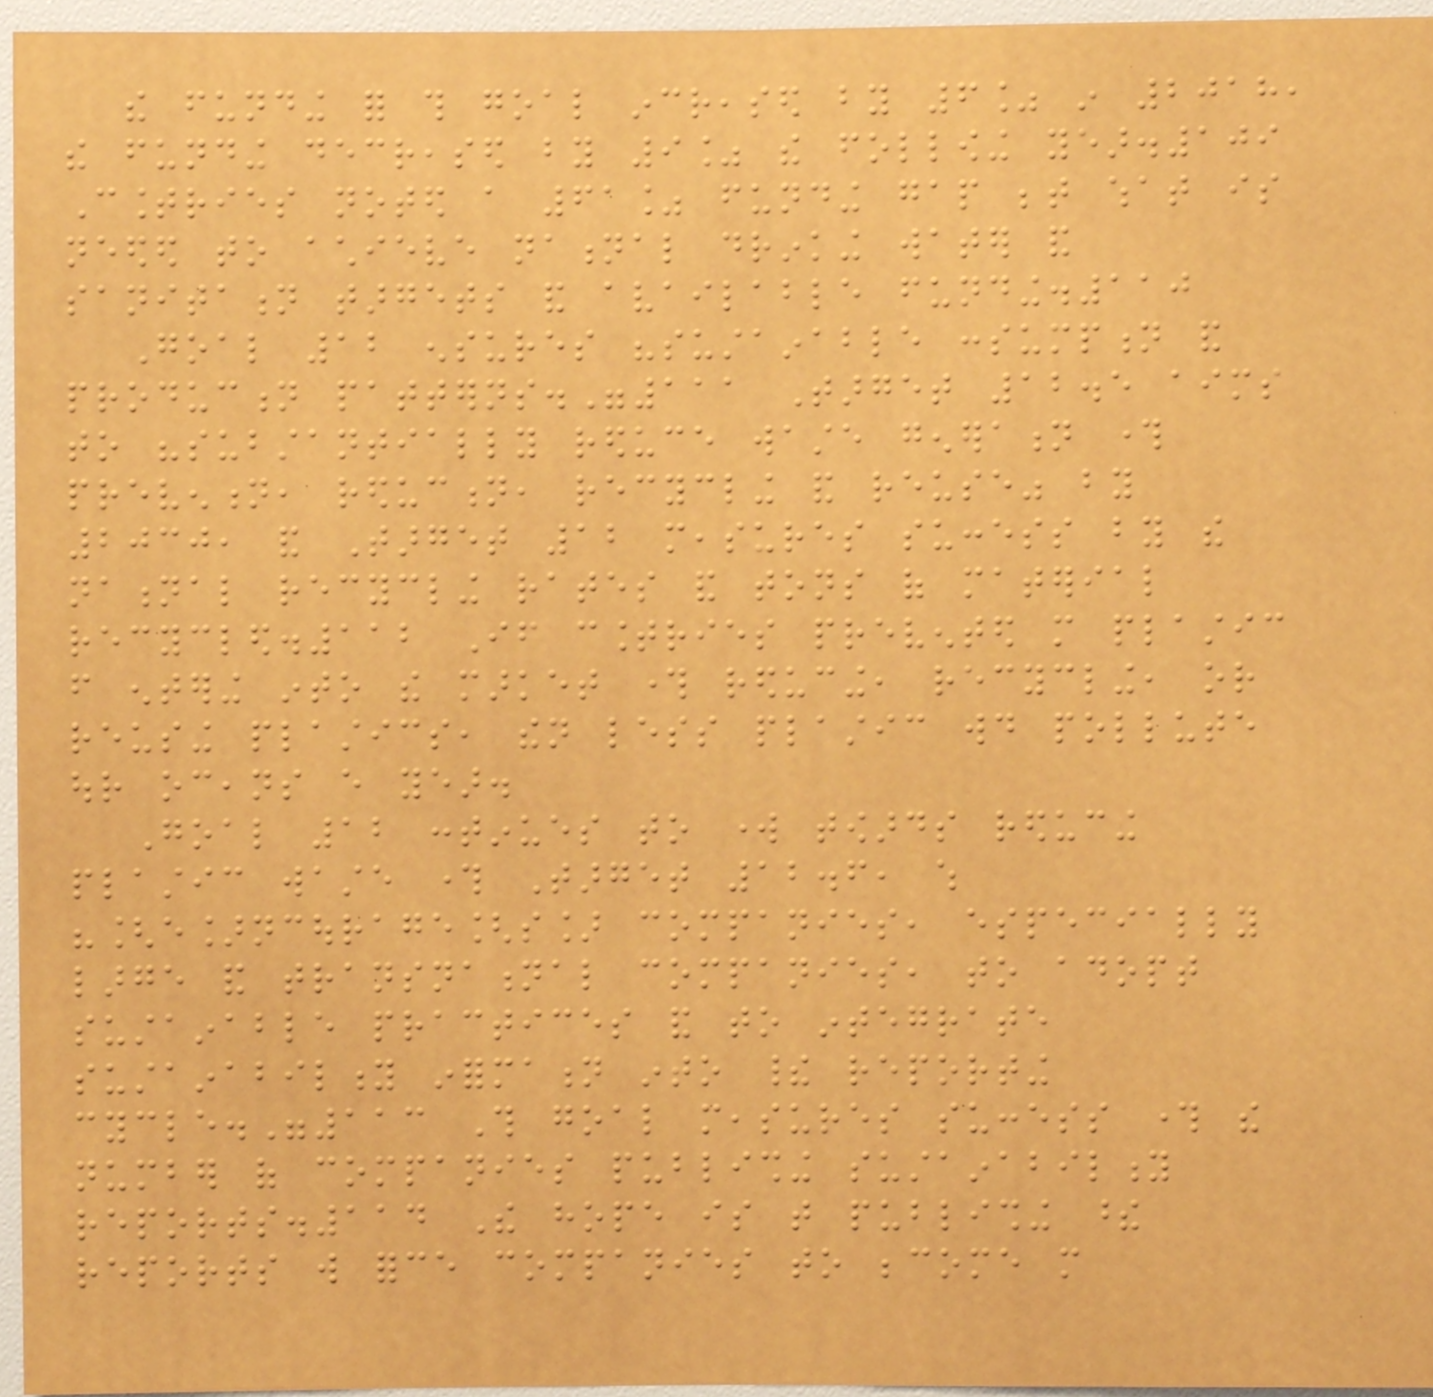the funding for this goal increased by 6% in 2018,
the funding decreased by 9% the following year.109
Countries noted a 61% funding gap between what is
needed to achieve national drinking water and
sanitation targets and available funding.110
Goal 12 ensures "sustainable consumption and
production patterns."111 Target 12.5 aims
to "substantially reduce waste generation through
prevention, reduction, recycling and reuse" by
2030, and Target 12 measures success by the
national recycling rates and tons of material
recycled.112 If countries prevented more plastic
from entering into the market through reducing, recycling, or
reusing plastics, then less plastic would pollute
our oceans every year.
Goal 12 continues to work towards reducing
plastic waste through Target 12.6, which
"[e]ncourage[s] companies, especially
large and transnational companies, to adopt
sustainable practices and to integrate
sustainability information into their reporting
cycle."113 This goal measures success through the
number of companies publishing sustainability
reports.114 The hope is that publishing these
reports will force companies to become more
